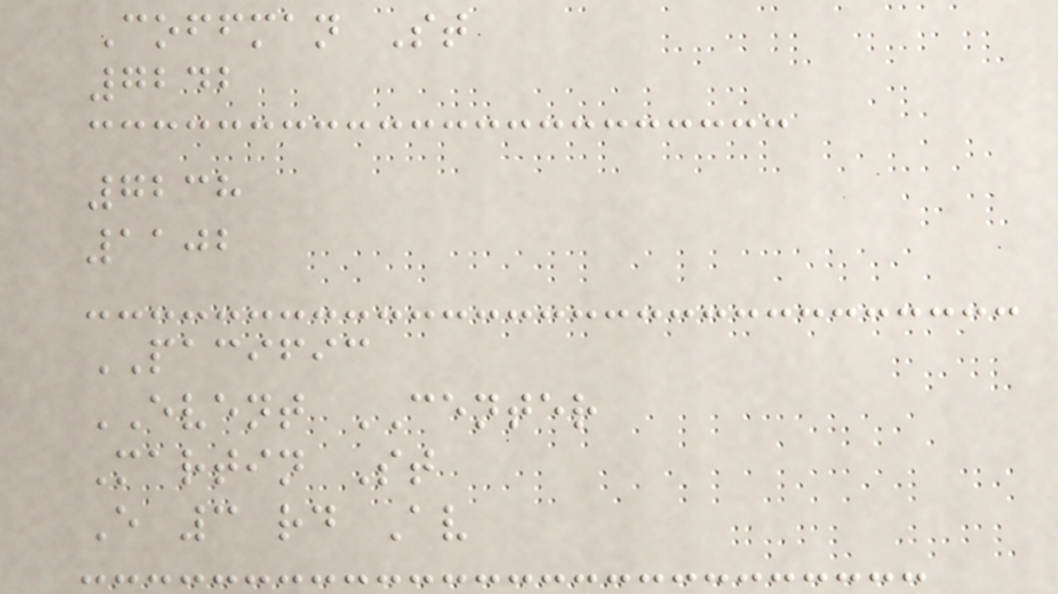Coffman St
7242
7238
1102
PACIFIC
EVENT CENTER
Martin St
E 3 rd Av
